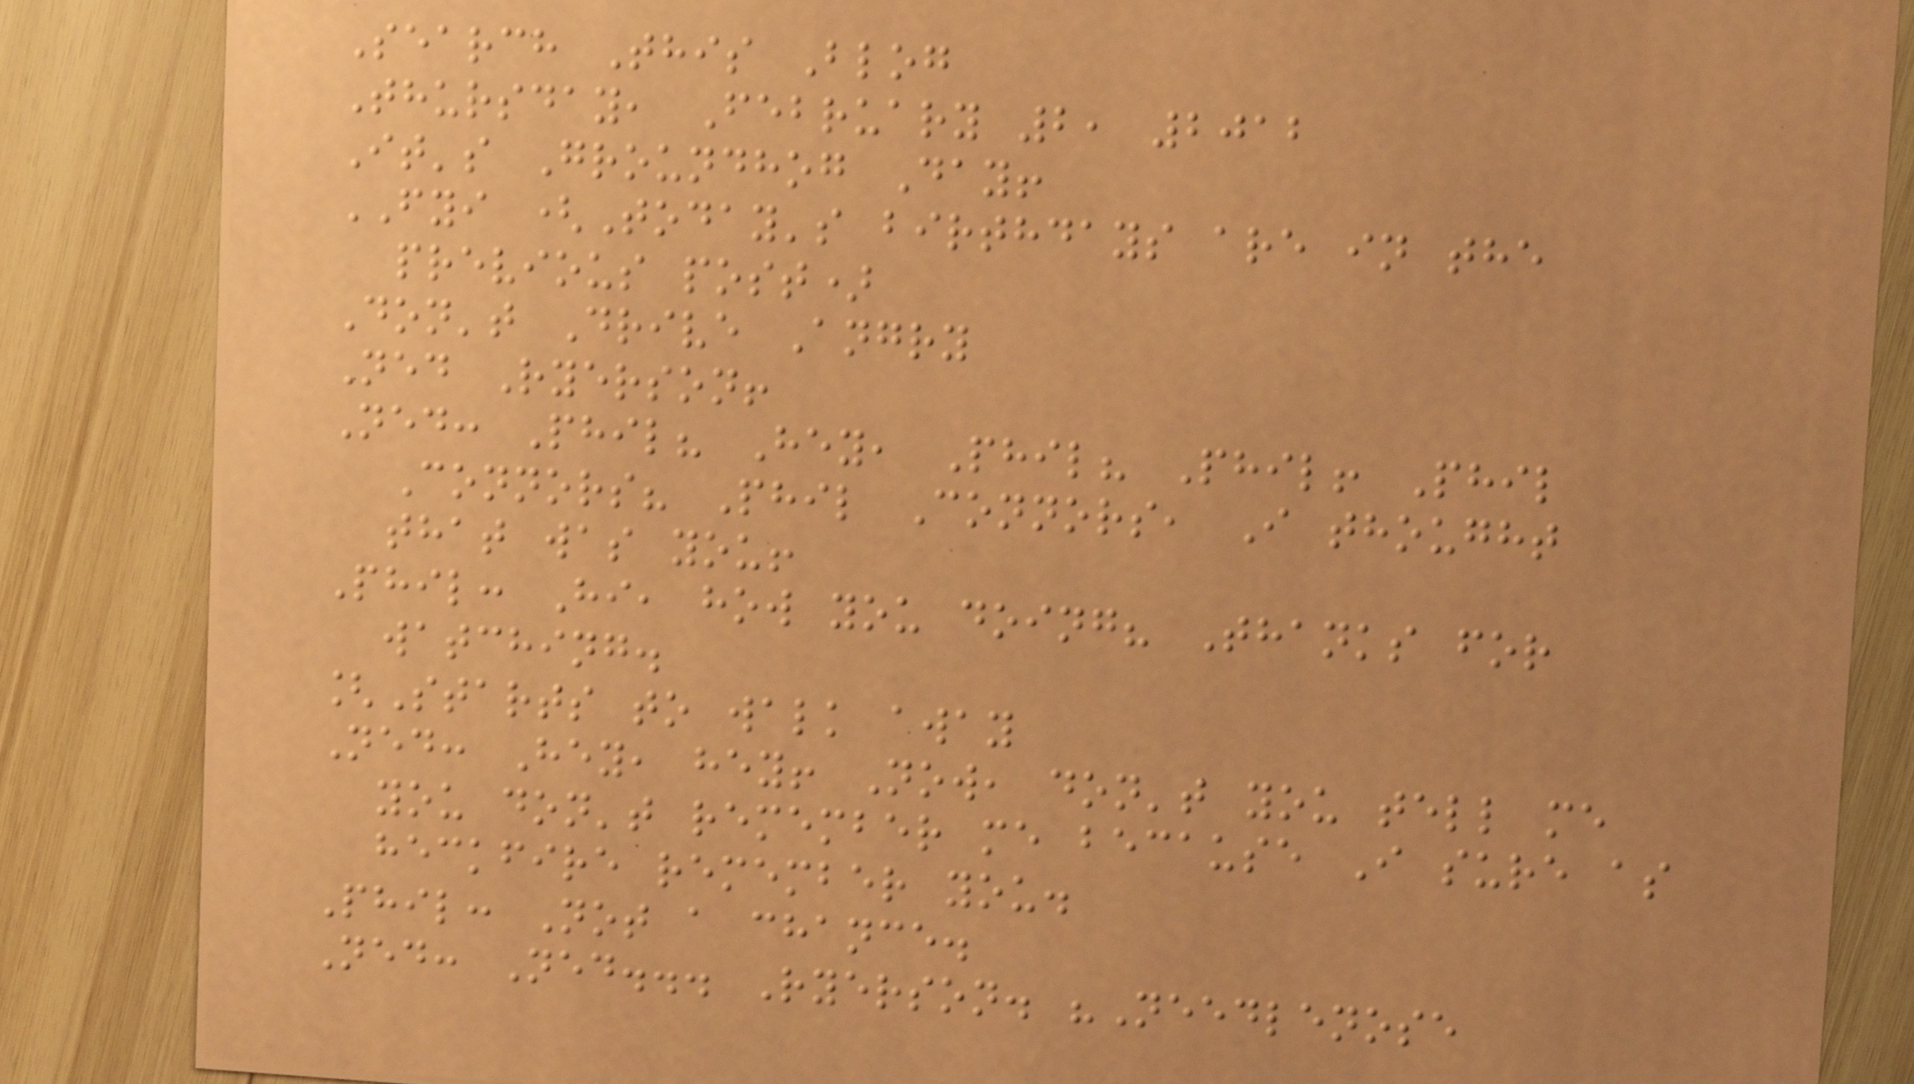Search This Blog
Thursday, February 2, 2012
It's Groundhog Day!
FYI (Today's birthdays are in the
previous post)
Don't Drive Angry
Ned Ryerson!
Ned: Phil? Hey, Phil? Phil! Phil
Connors? Phil Connors, I thought
that was you!
Phil: Hi, how you doing? Thanks for
watching.
[Starts to walk away
Ned: Hey, hey! Now, don't you tell me
you don't remember me because I sure as
heckfire remember you.
Phil: Not a chance.
Ned: Ned... Ryerson. "Needlenose
